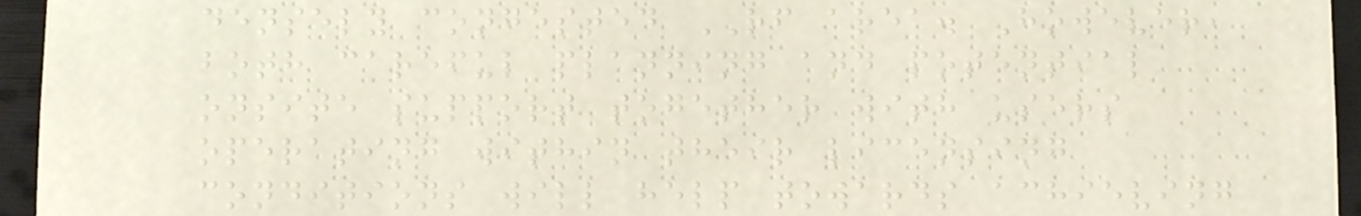densely congested RF area. However,
both careful planning and potential
onsite support together with users
operating within their licensing
conditions will help towards achieving
